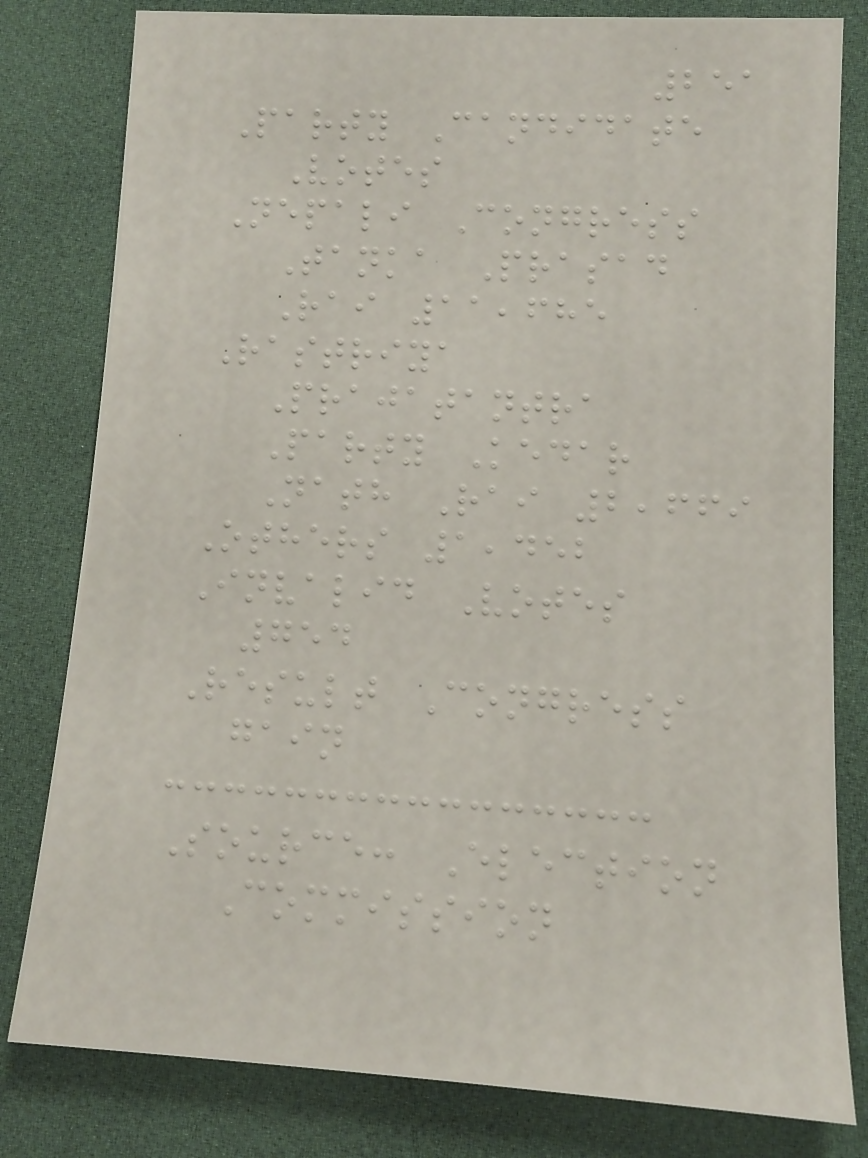251
Party Candidate
Votes
Nepali Congress
Tanka Prasad
Rai 11,685
Rastriya
Prajatantra
Party Kedar
Nath Rai 2,669
Others 1,452
Invalid Votes
754
Result Congress
gain
Source: Election
Commission
